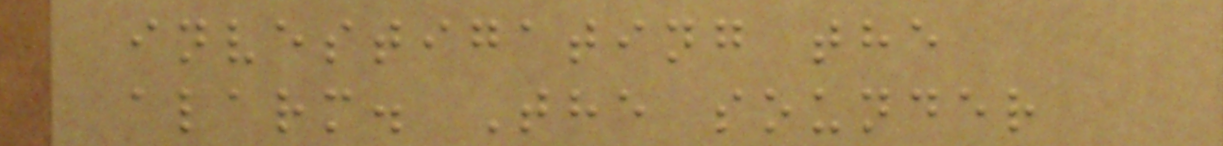investigating the
alarm. The sounder
